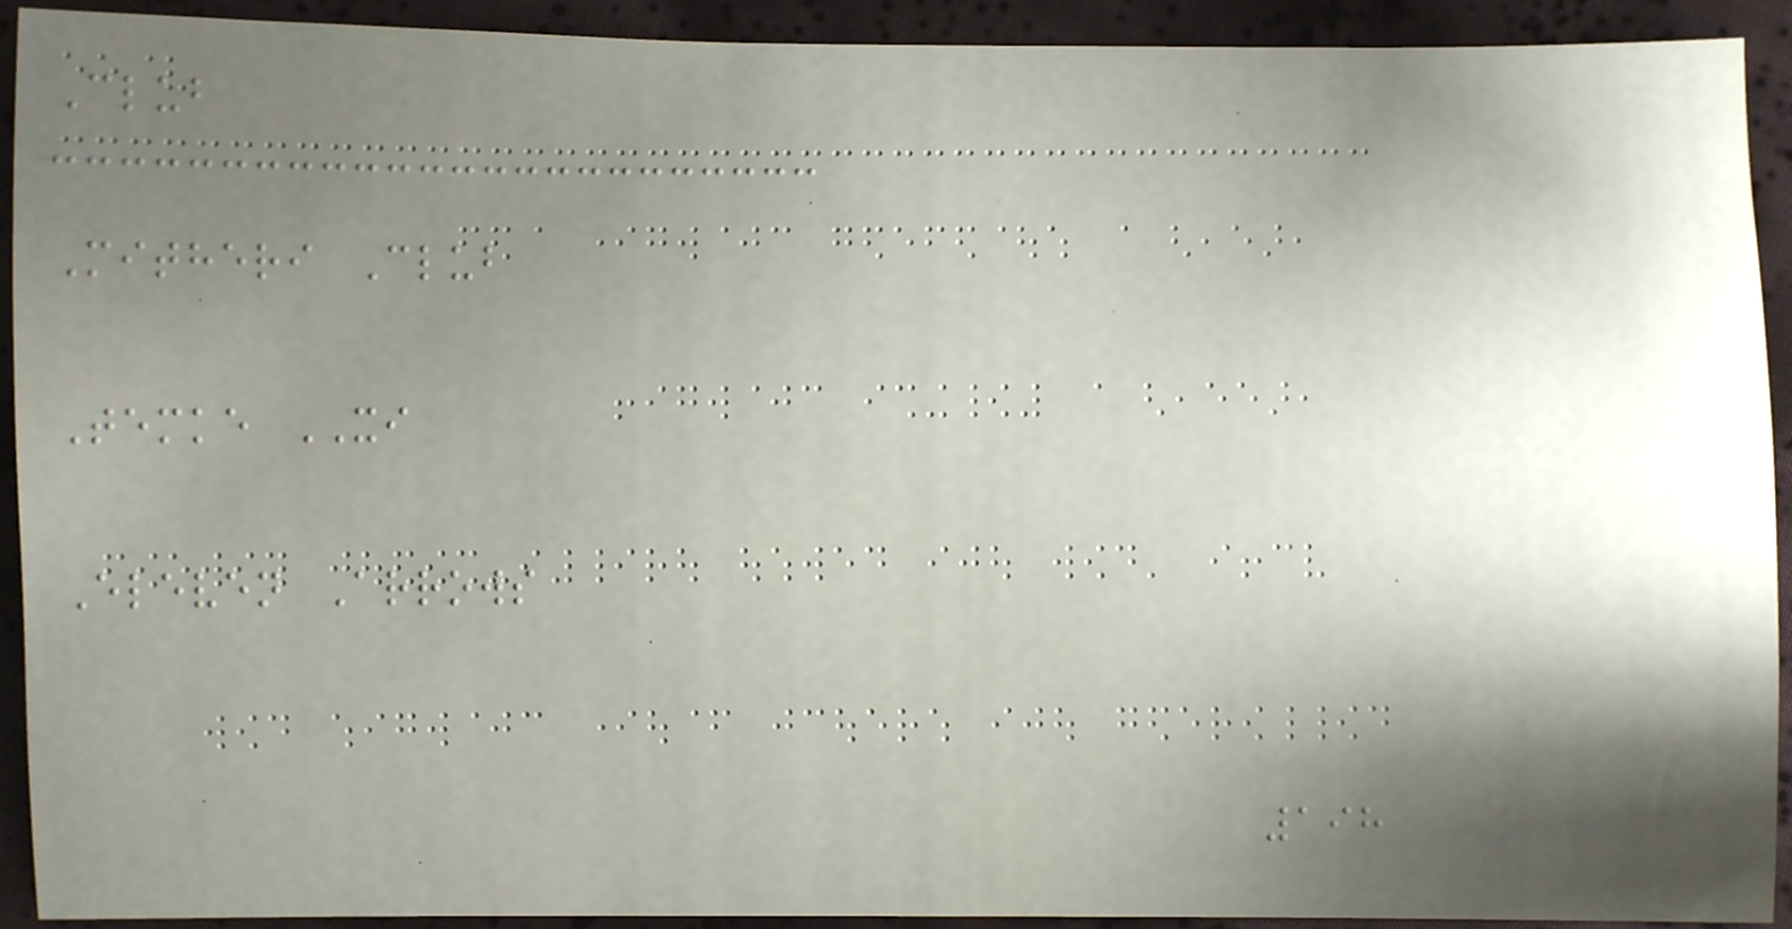Club
Mitheri Club
Temke XI
Eleven Arrows
198
